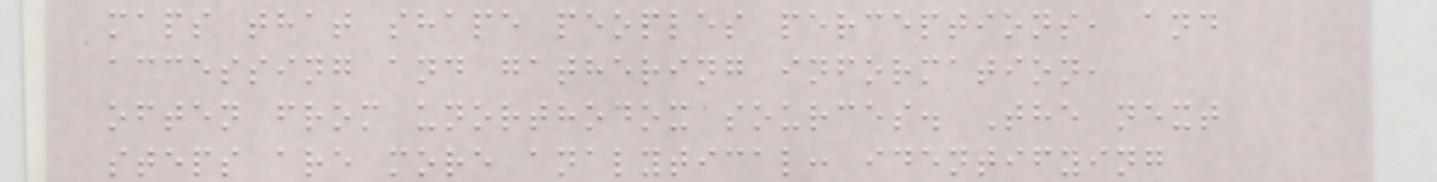maps that shape peoples perceptions, and
accessing and gathering information,
often from unorthodox sources. The next
steps are more analytical: identifying
